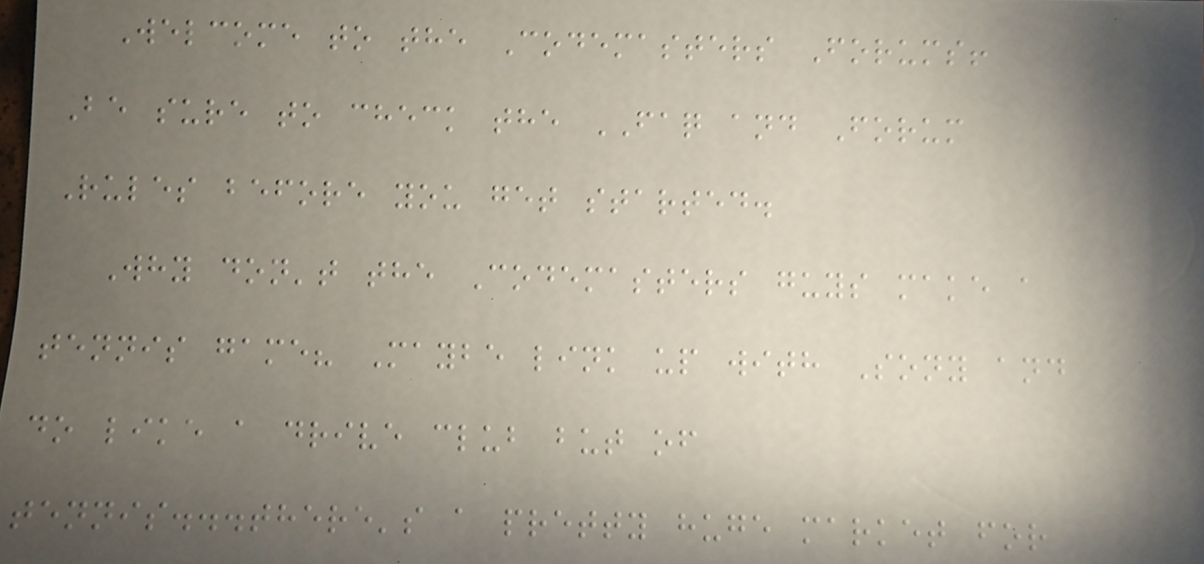Welcome to the Codemasters Forums!
Be sure to check the FAQ and Forum
Rules before you get started.
Why don't the Codemasters guys make a
tennis game? Maybe link up with Sony and
do like a drive club but of
tennis...there's a pretty huge market for
